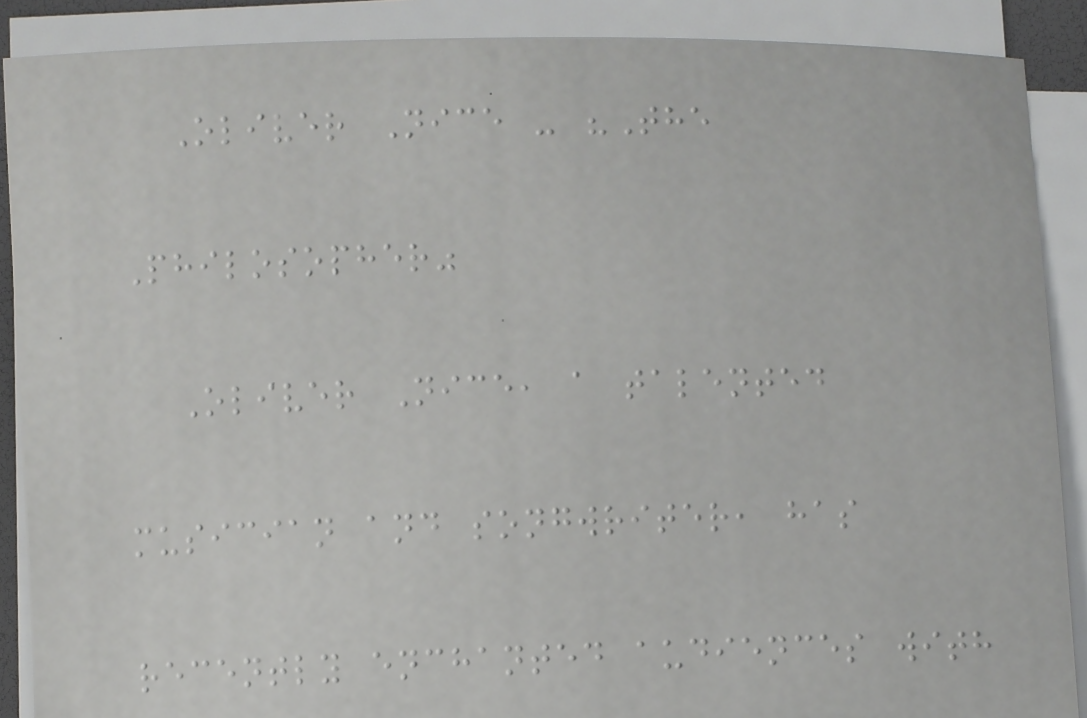Oliver Nice - "The
Philosopher"
Oliver Nice, a talented
musician and songwriter, has
recently enchanted audiences with
